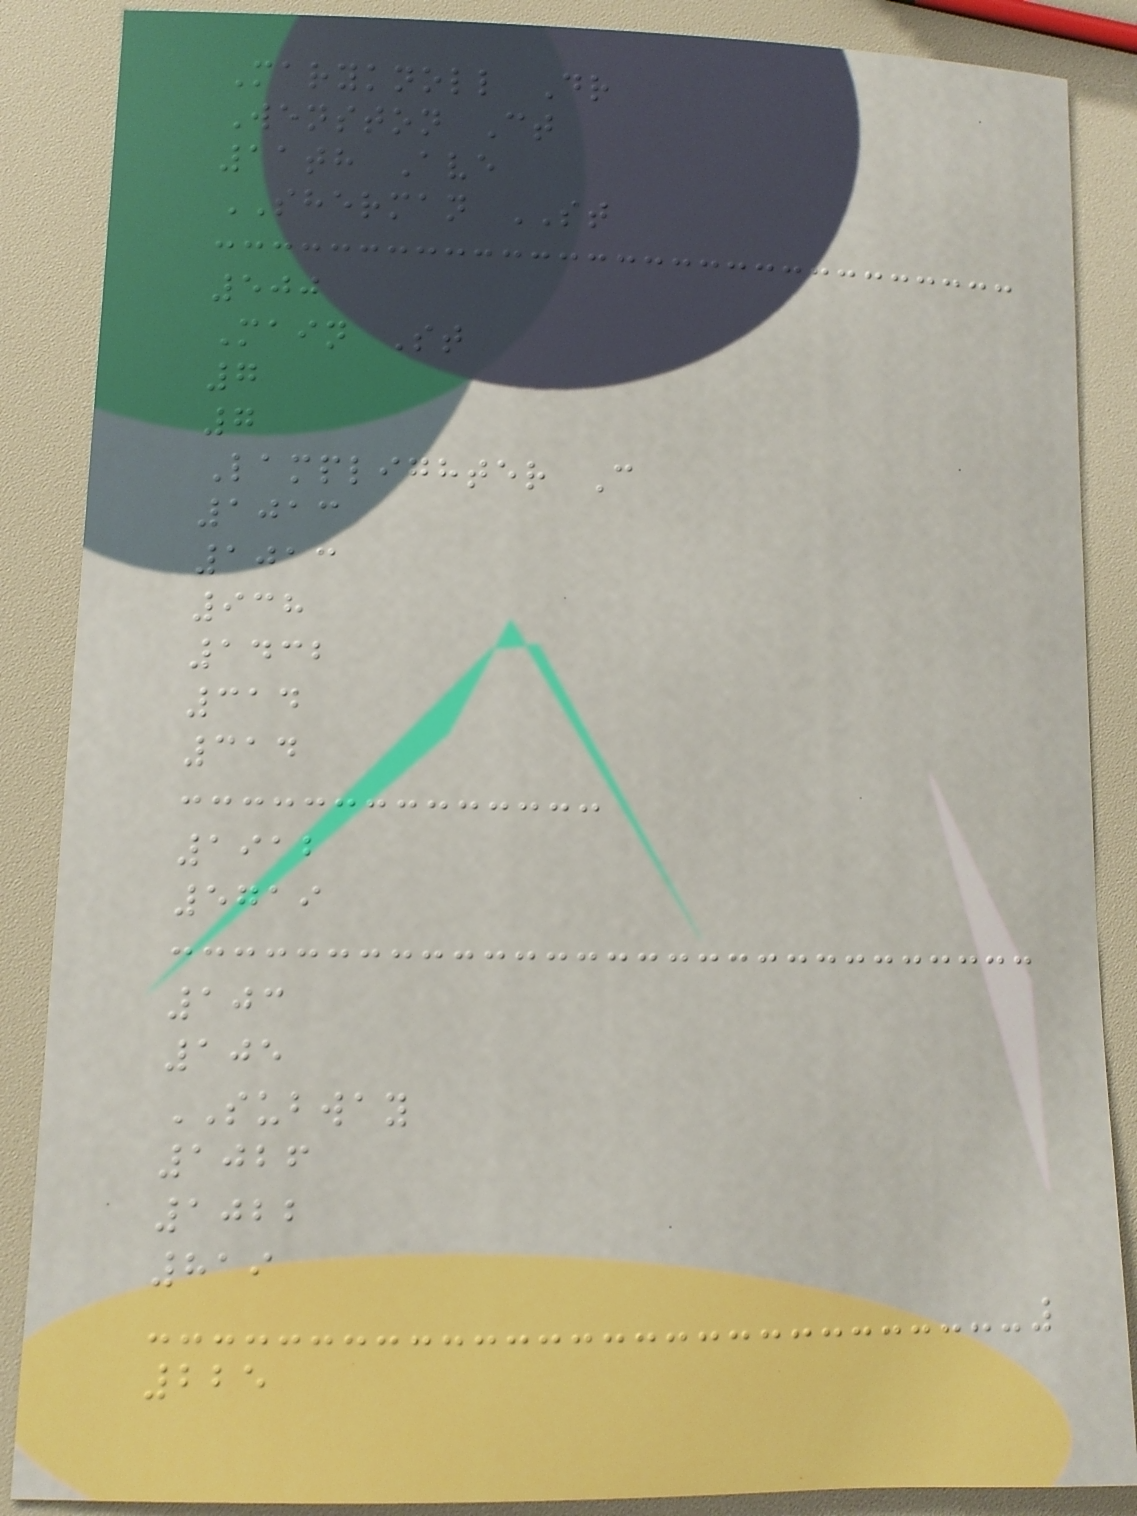Maryknoll Dr
Wenston Ct
11th Ave
SHERMAN ST
500
Main St
7
7
Lamplighter C
1013
1013
938
1432
314
314
1912
5719
103
105
SUBWAY
1026
1022
819
225
